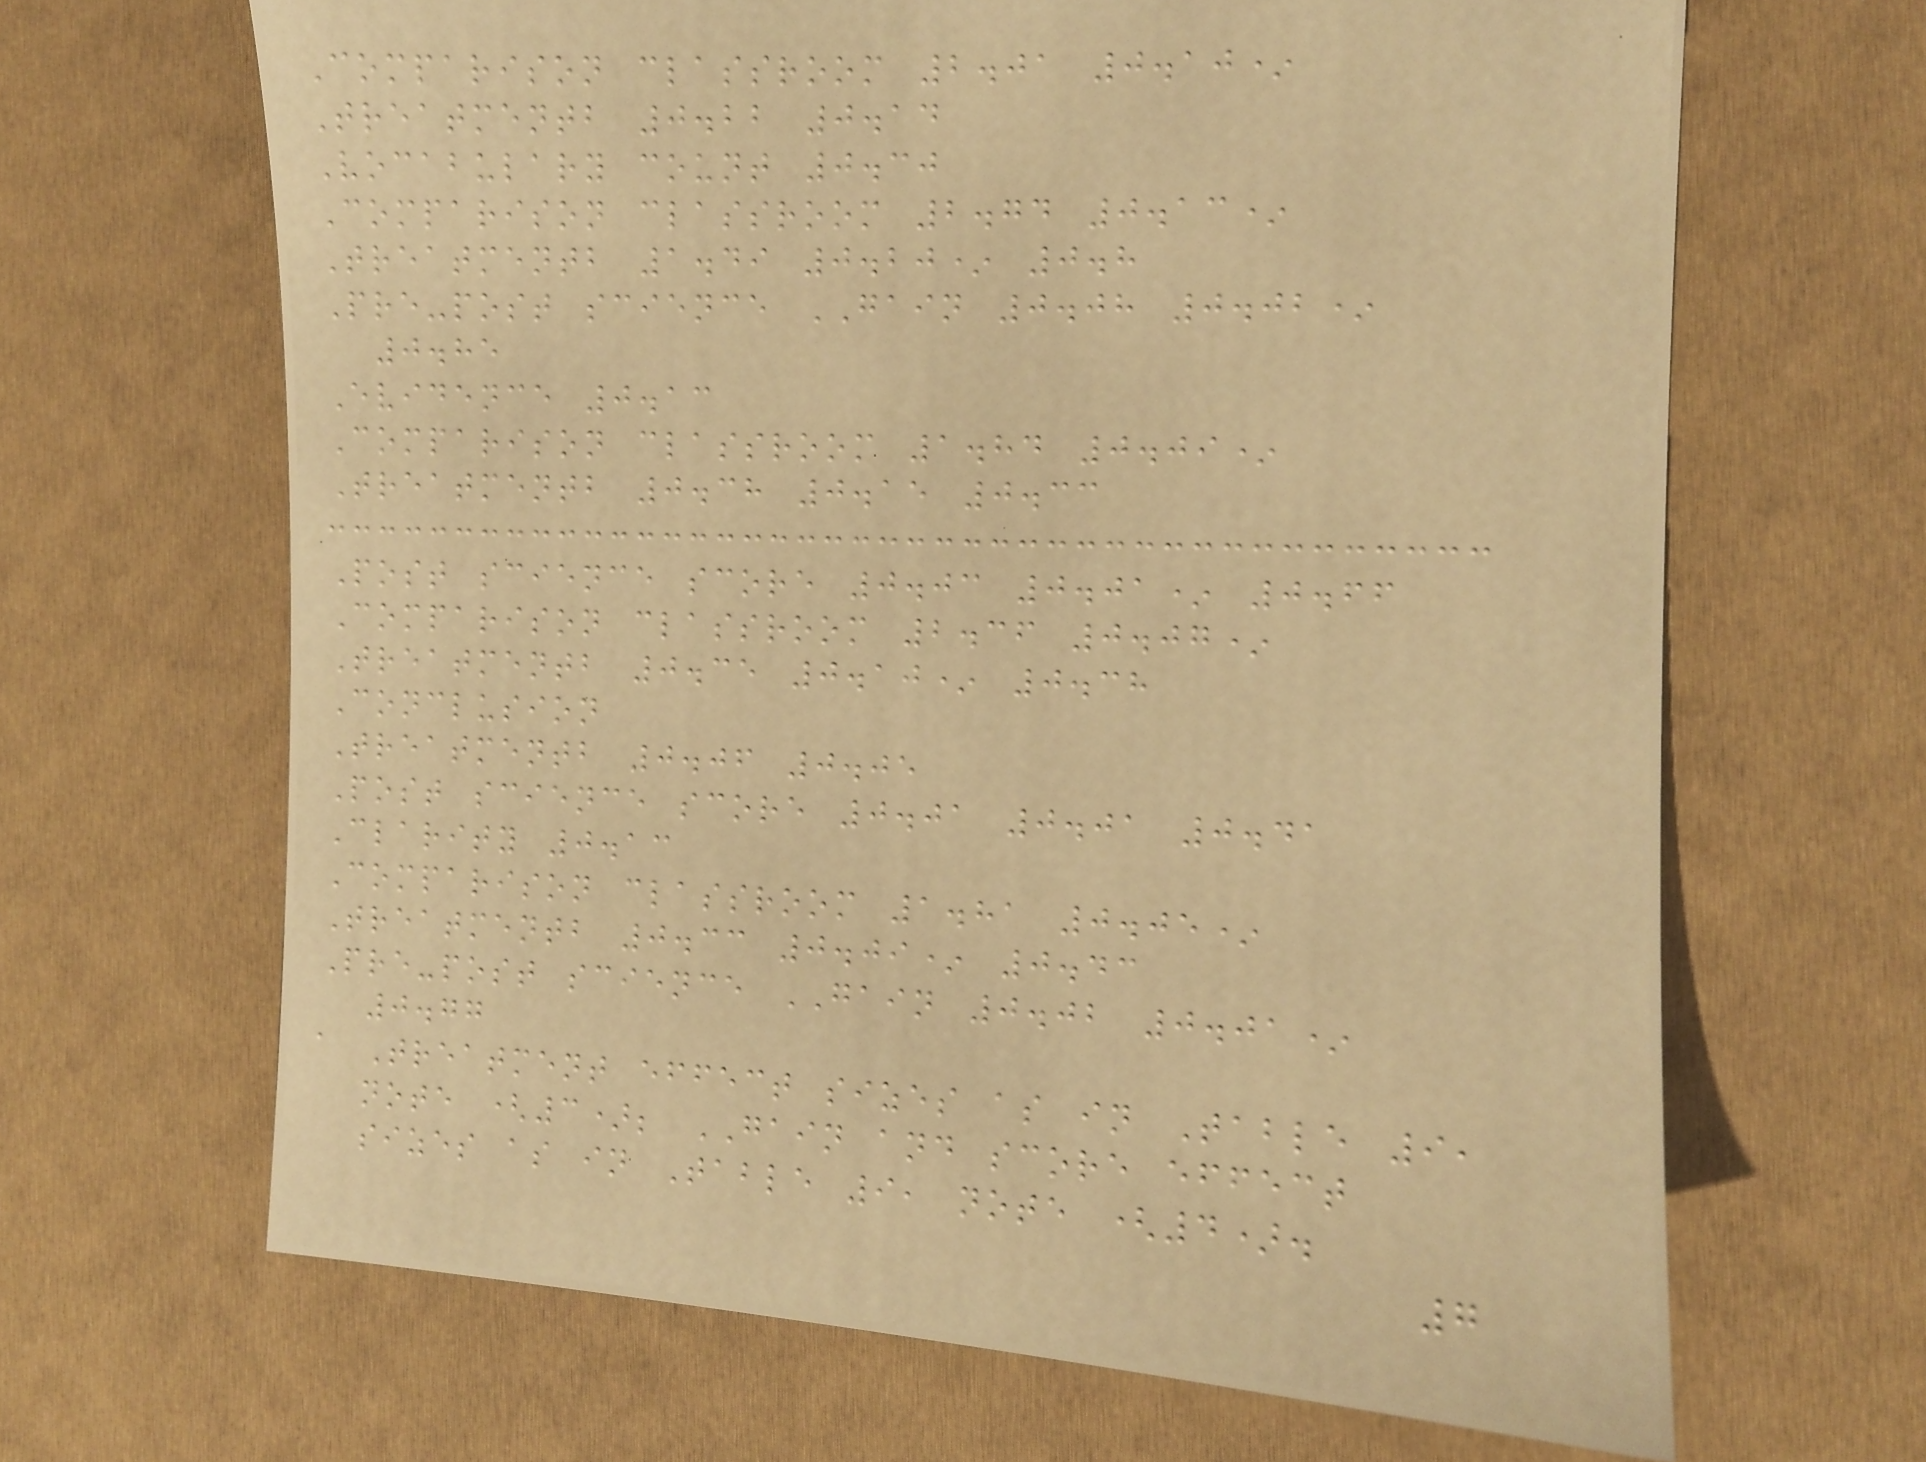Comparison classroom 2.01 0.10*
Treatmentb 0.22 0.14
Vocabulary count 0.30
Comparison classroom 2.74 0.13*
Treatmentb 1.49 0.20* 0.8
Pre-post science GAIN 0.08 0.02*
0.85
Evidence 0.13
Comparison classroom 1.84 0.09*
Treatmentb 0.38 0.15 0.33
Post science score 0.03 0.01* 0.66
Comparison classroom 2.36 0.07*
Treatmentb 0.35 0.10* 0.38
Conclusion
Treatmentb 0.06 0.05
Post science score 0.01 0.01 0.41
Clarity 0.13
Comparison classroom 1.81 0.05*
Treatmentb 0.33 0.09* 0.43
Pre-post science GAIN 0.02 0.01*
0.77
a Treatment effect sizes as in Table 9,
note (3); GAIN and score effect
sizes as in Table 9, note (4).
7
